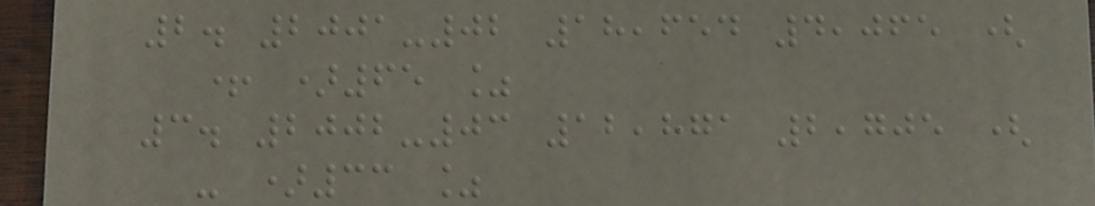2. 2001-02 18,654 4,065 (
+ )65 %
3. 2002-03 12,871 2,705 (
- )33 %
